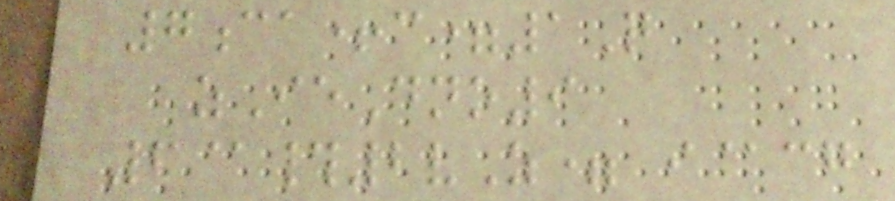7ca+c=1Q
zIeDno9
6@#2vZ= i@cg
